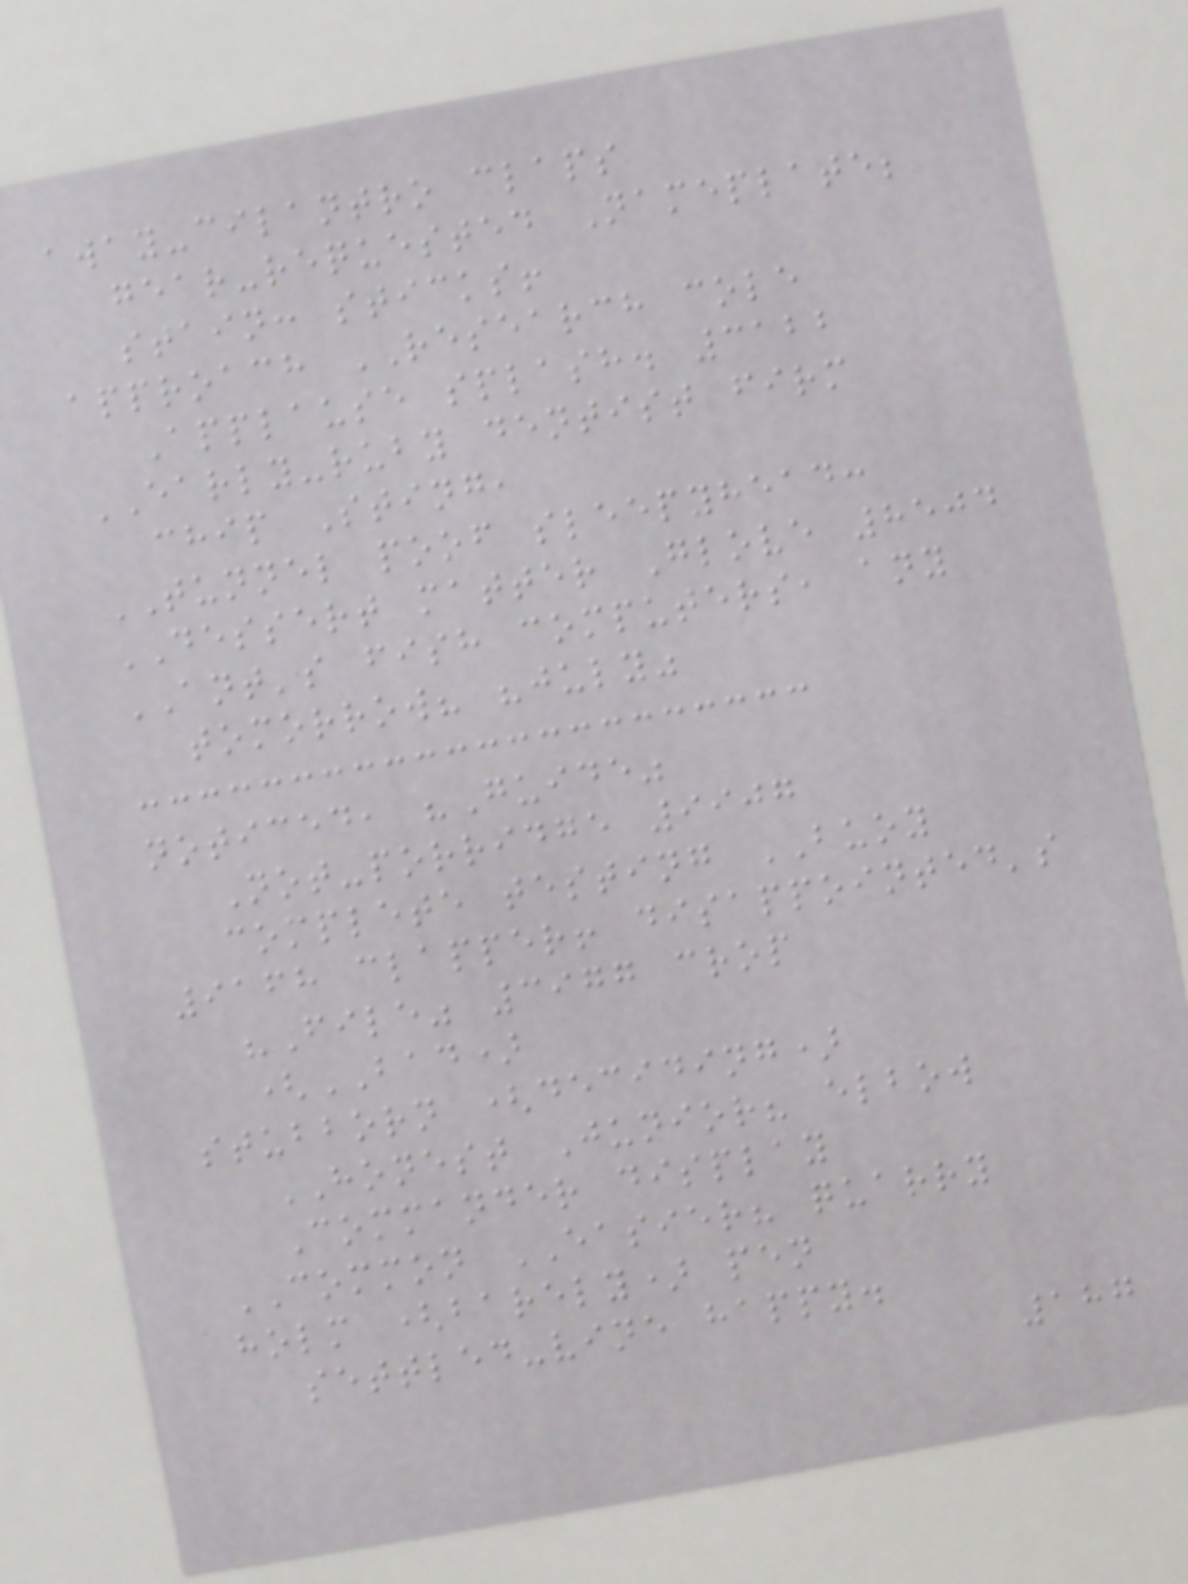away-cilantro claps
gear-requested Nameplate;
stain: sticks!
approach RESEARCH cole
Applause splash. 3122
EARLY-ruby dentist firm
chip Sting,
TUNNEL poof sleepyhead:
DESSERT matter Glove 8504
ANT's fish computers, any
tomorrow? "july"
noticed, "Guide"
Not-porridge 9907
complete testing BUOY
9168 clapper! disappointed's
"File" 3977 crop
(BAD)
stubborn (deciding)
HONEST Junior? elbow
Commander display
COMMON EASIER? quarry
holm (barely) pen
settled-vine happy.
187
